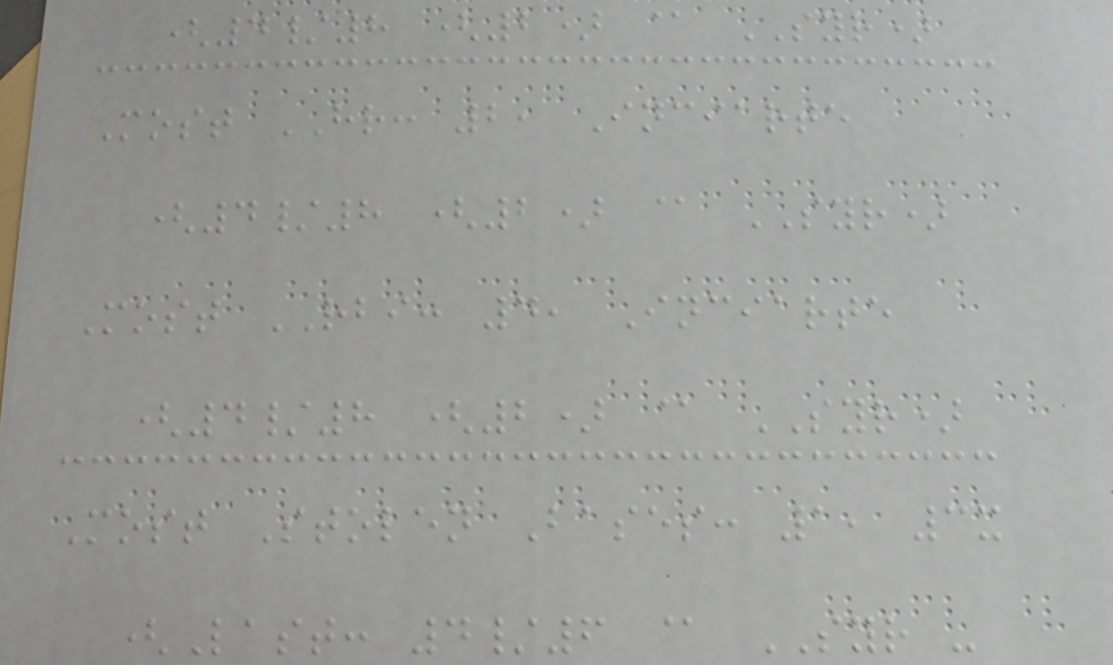(4/8 (2) @ SYR)
Most HR: 2, Inciarte
(4/8 (2) @ SYR)
Most RBI: 4, Inciarte
(4/8 (2) @ SYR)
Most Stolen Bases: 1, 3x
(Last: 4/6 @ SYR -
